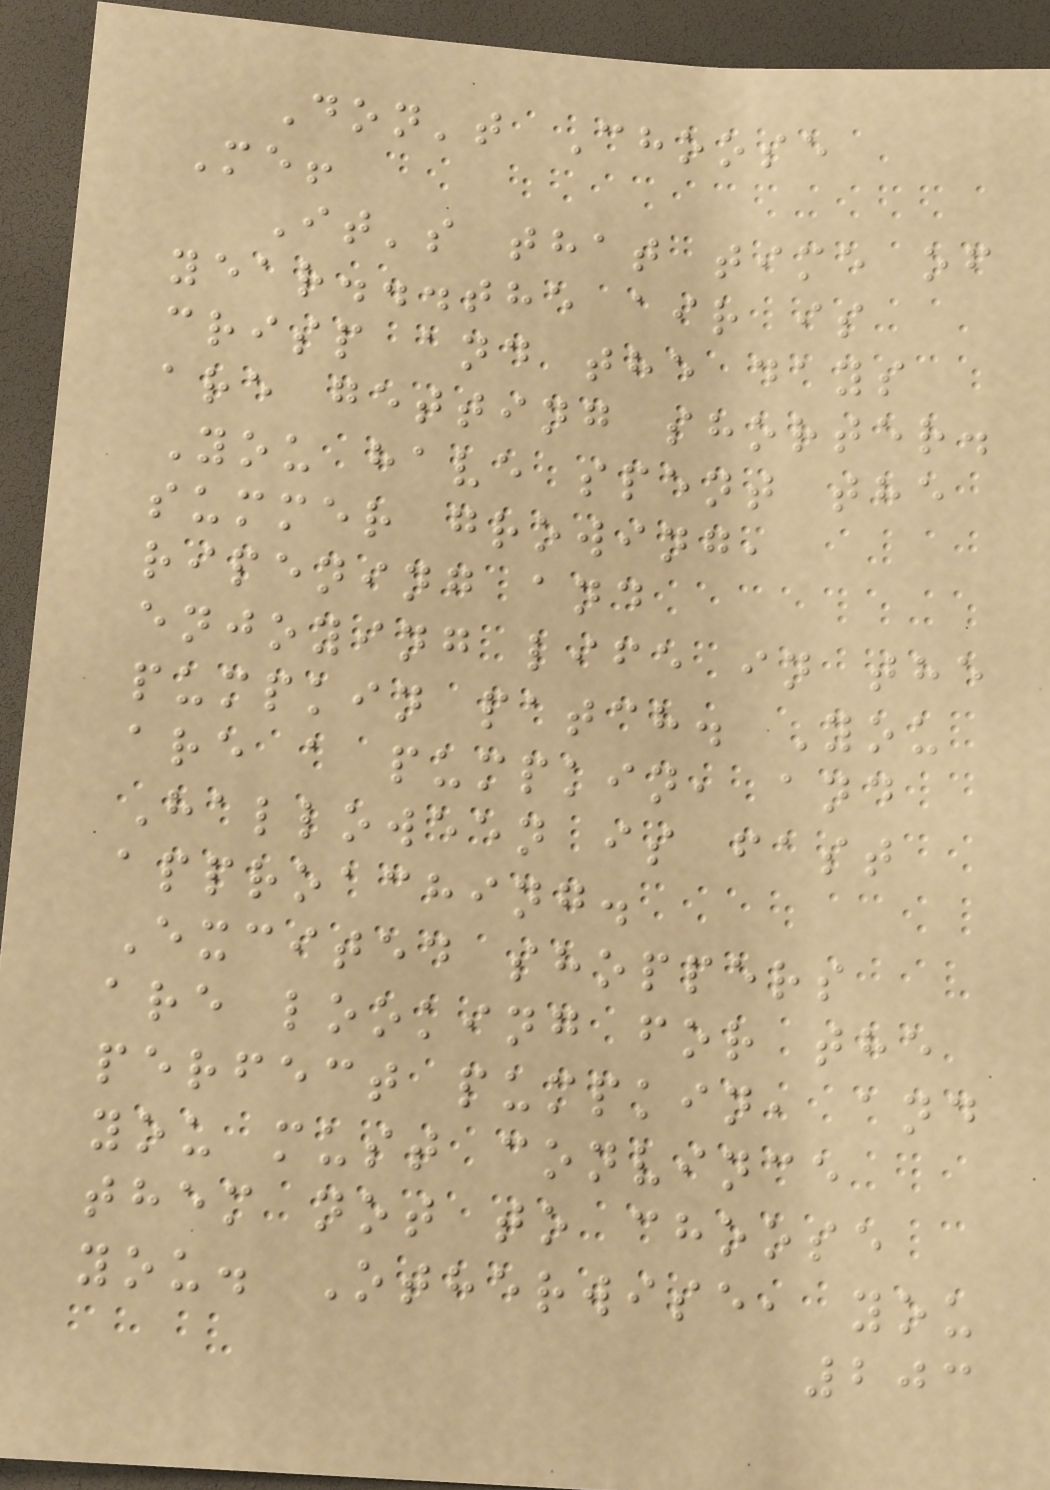Don't Choose
Me!
It's that time of
year...the air is
crisp and the days
are getting shorter.
You have spent the
summer growing,
ripening and
enjoying life in the
pumpkin patch. You
are a pumpkin, and
Halloween is fast
approaching.
Excited shoppers
are looking for the
perfect pumpkin, and
you must convince
them not to choose
you. Otherwise, you
203
